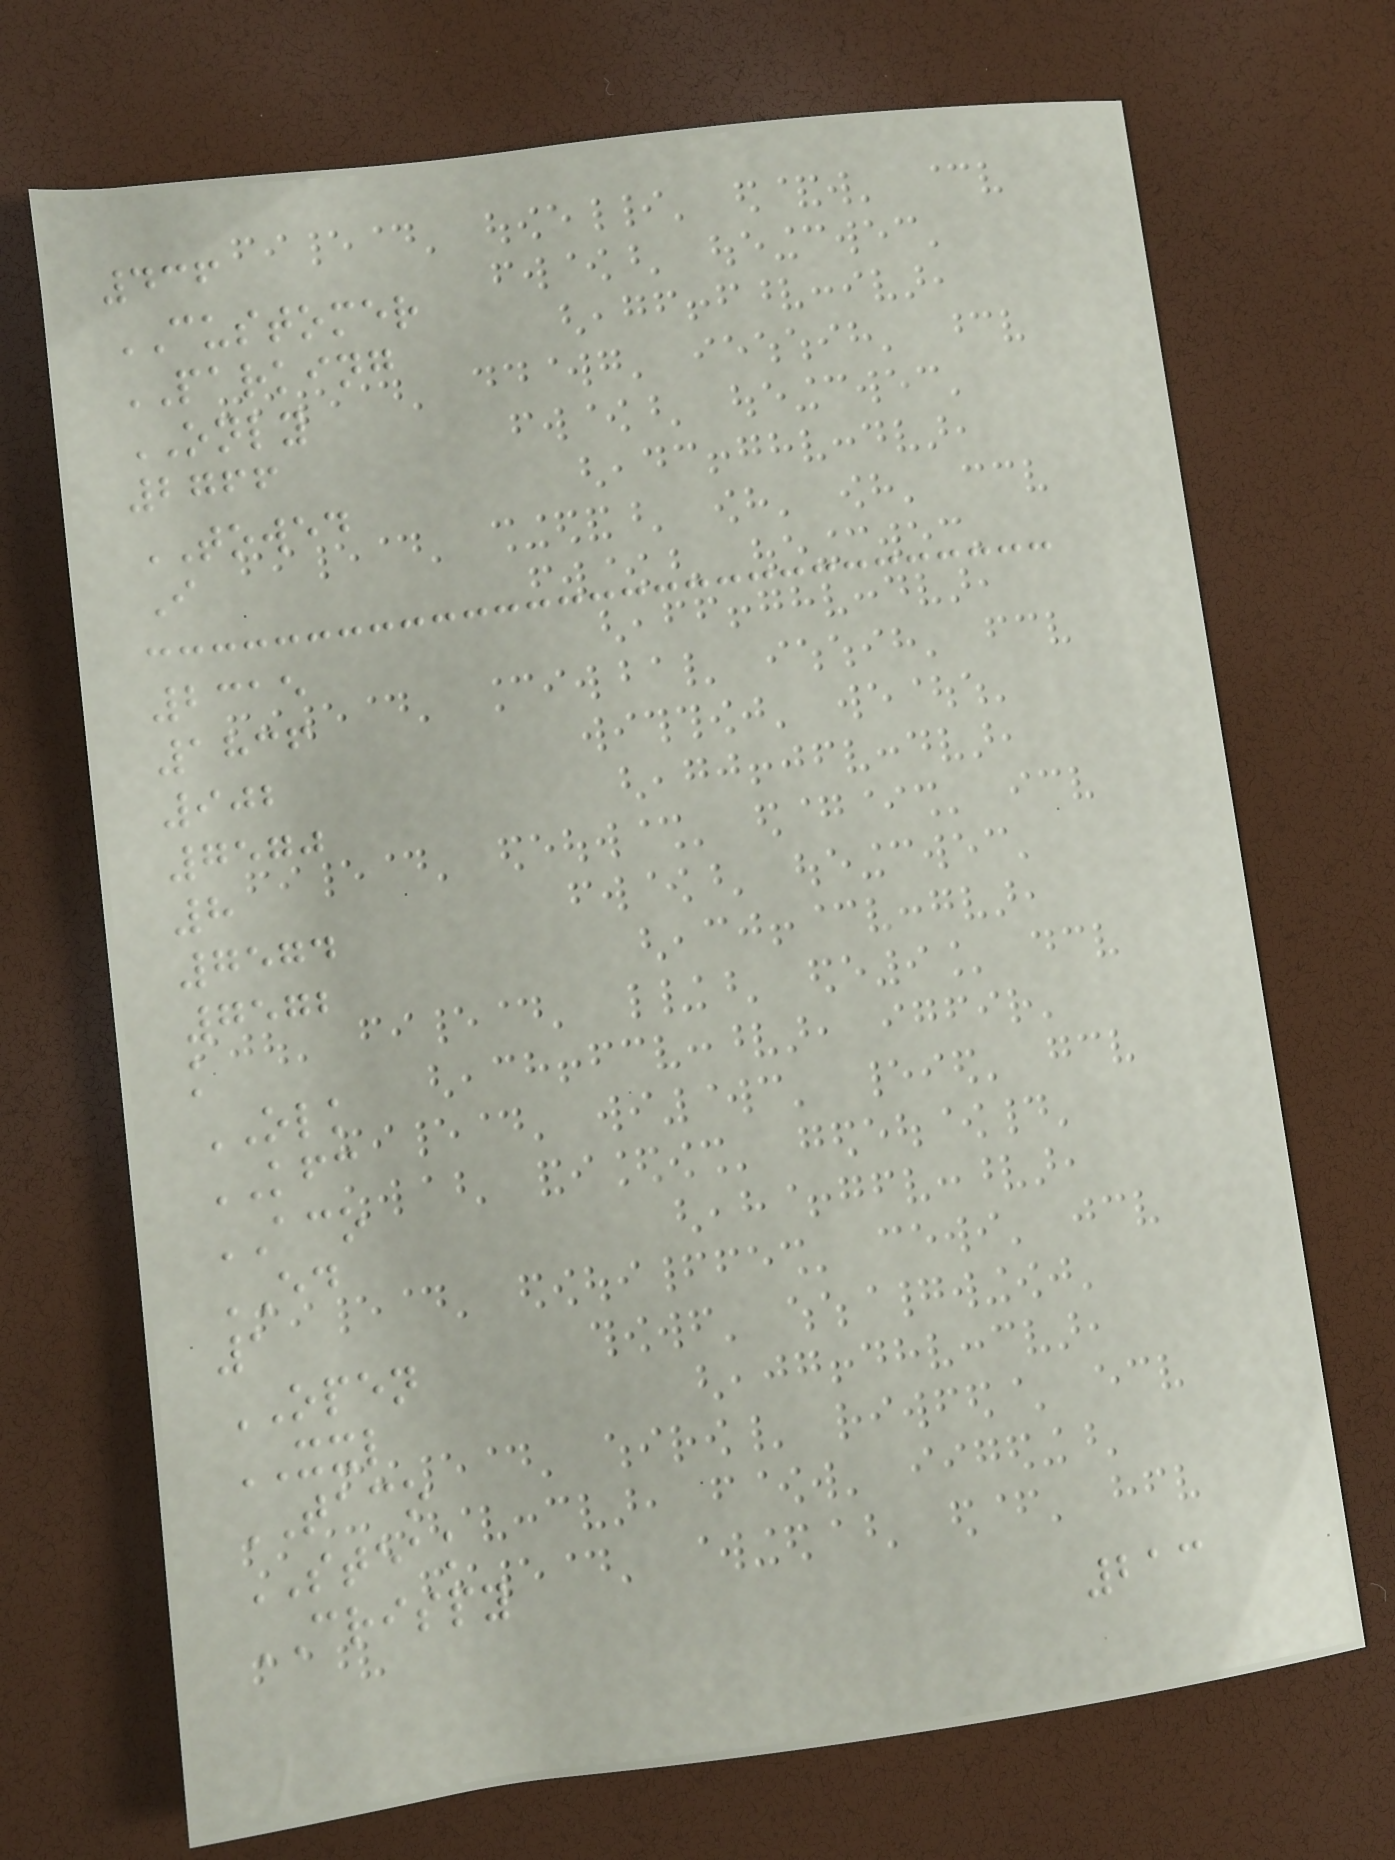436
CUSTOMER
PARKING
ONLY
2766
TOWED
I
2315
1836
902
7570
8
7574
7572
k
OLK
KFC
ACO
ED
1
OPEN
XXL
TACO
STEAK
CRISPY
213
